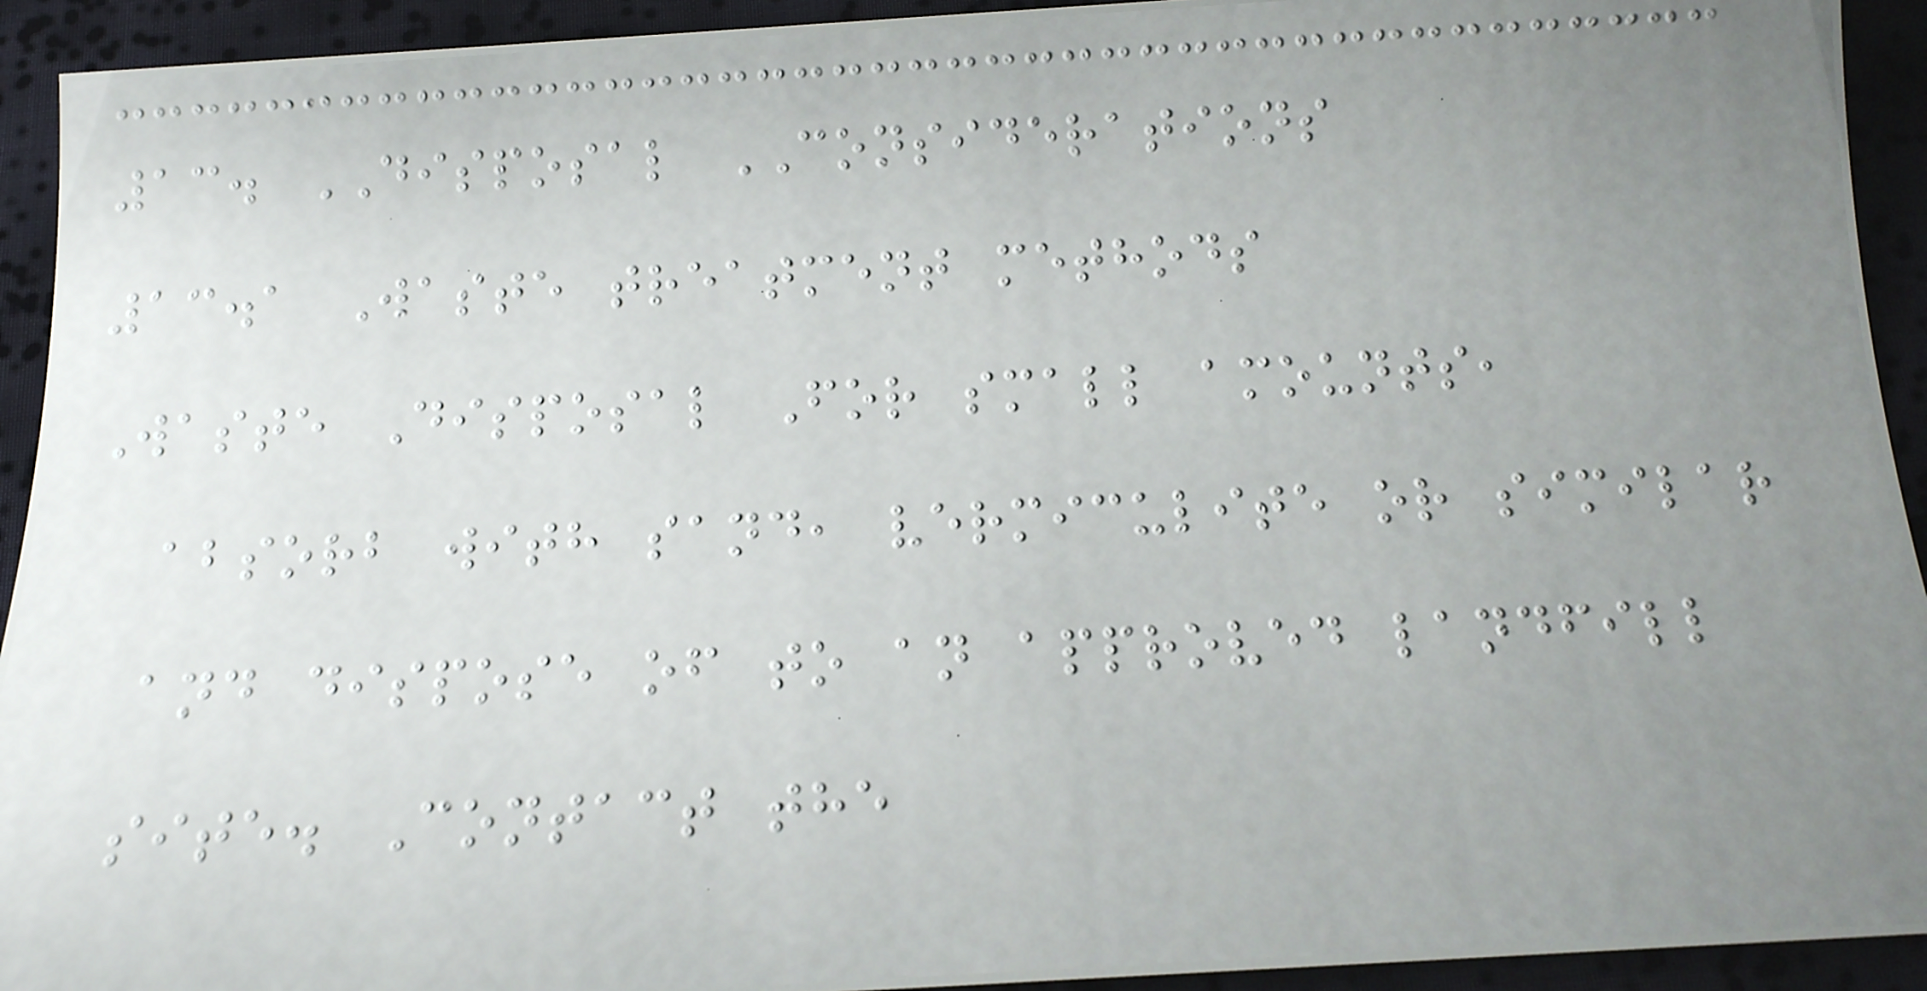13. DISPOSAL CONSIDERATIONS
13.1 Waste treatment methods
Waste Disposal For small amounts,
absorb with sand, vermiculite or similar
and dispose of to an approved landfill
site. Contact the
